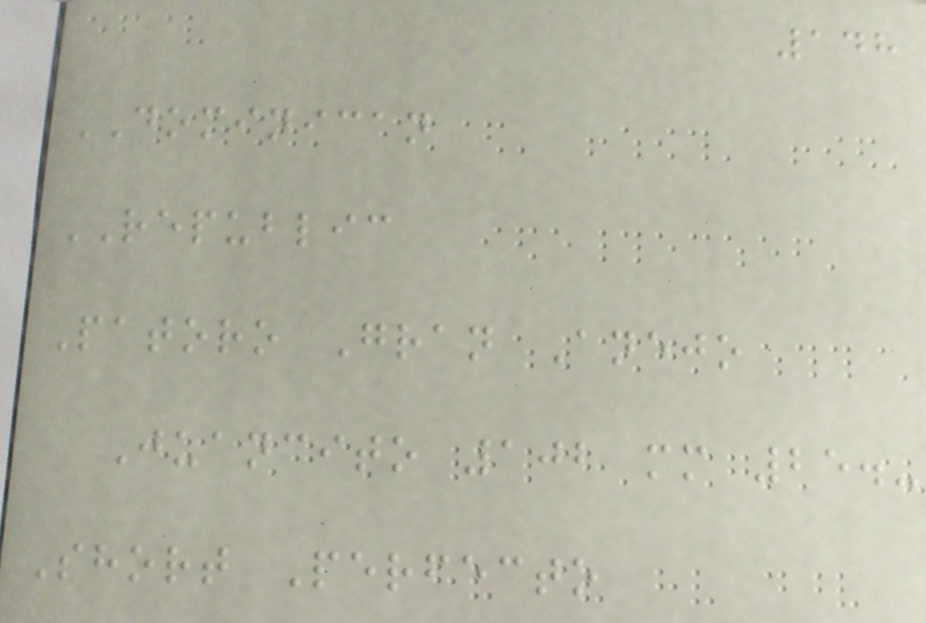148
DOMINICAN
REPUBLIC
Patoro Gran Anejo
Juancito 102 mm 25.-
Short Perfecto
